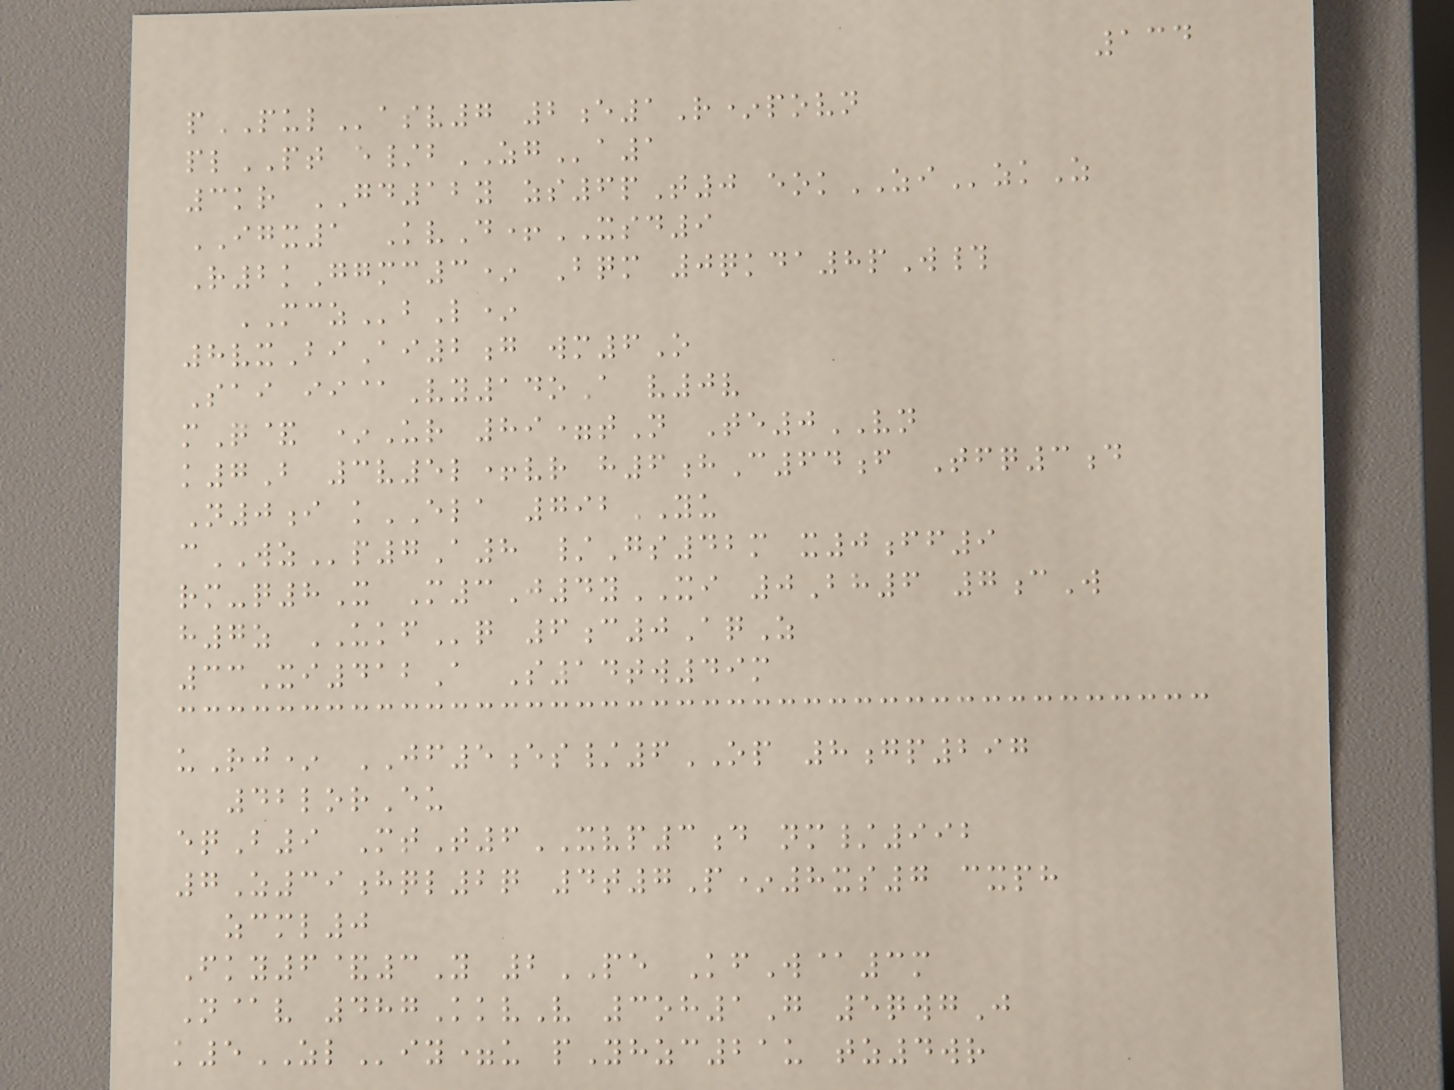134
pPULasv7 2e1R*povn
plPT e/bZGa1
3kr GD12y zs6pT0 eokZIzkZ
IGX1 KvD+XSD9
R2kGgmc3* Bqm 0qkda8pW#
MCZbL*
8vxBiAi2g wm6O
Sai ii@Vy14oA v0v
mQ& *Ur 89=tN Te0VN
k7B 3v5l+vr h6hC64f Tfq3d
N0i kELA 792YU
cWZp7A8 /Gs42m x0ff9
rm-q8X M3J4yXI 0Bh6 7cW
h7z UKFq 6c0AqZ
33Xi412A S14tw49m
uRj* JF5es/6OP 8gp297
42lorEu
eqB9 MtT6XVP3d nm/992
7Z39hql2q 4t7P*8xs7 cxph
zcml0
Fky6&3Y 2PE KfW@3m
N@v 487KkvV 3oh1G 5qwgJ
k5ZLiy=u pYhzc21u tz4wr
